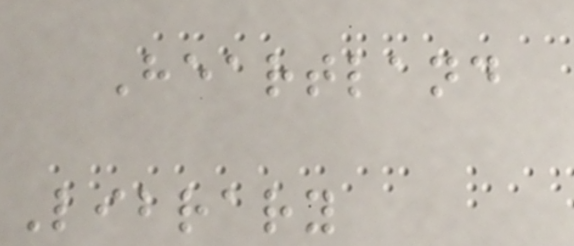Heartland
Library
